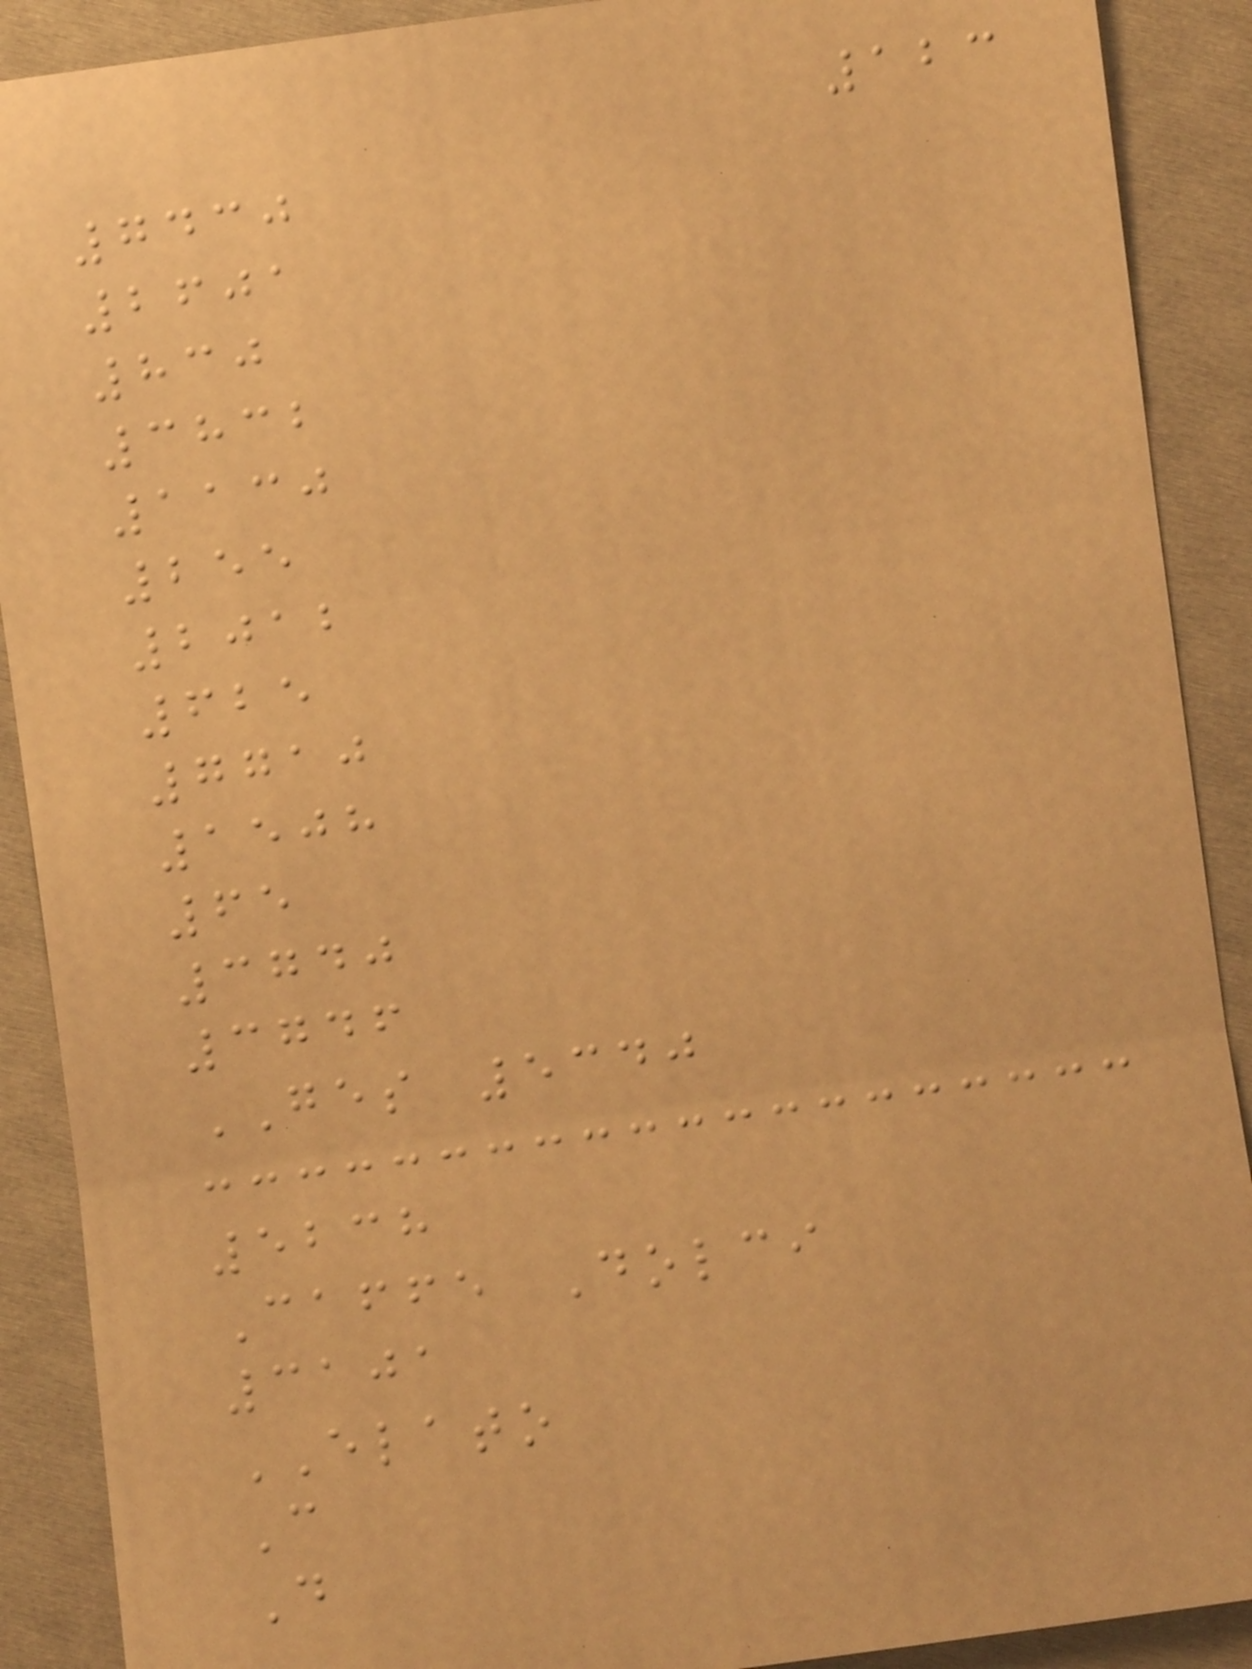123
7430
2601
830
3832
1130
255
2012
625
7710
1508
65
3740
3746
GES 5340
5238
Caffe Dolci
3101
ELATO
C
D
